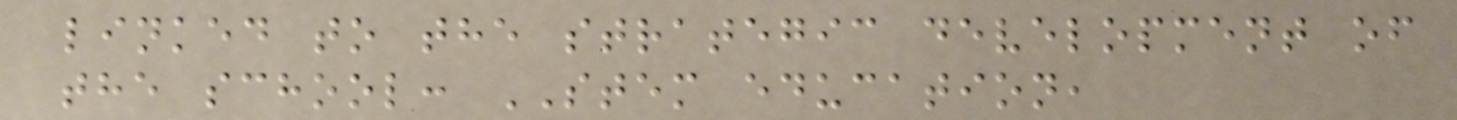linked to the strategic development of
the school: STEM education,
